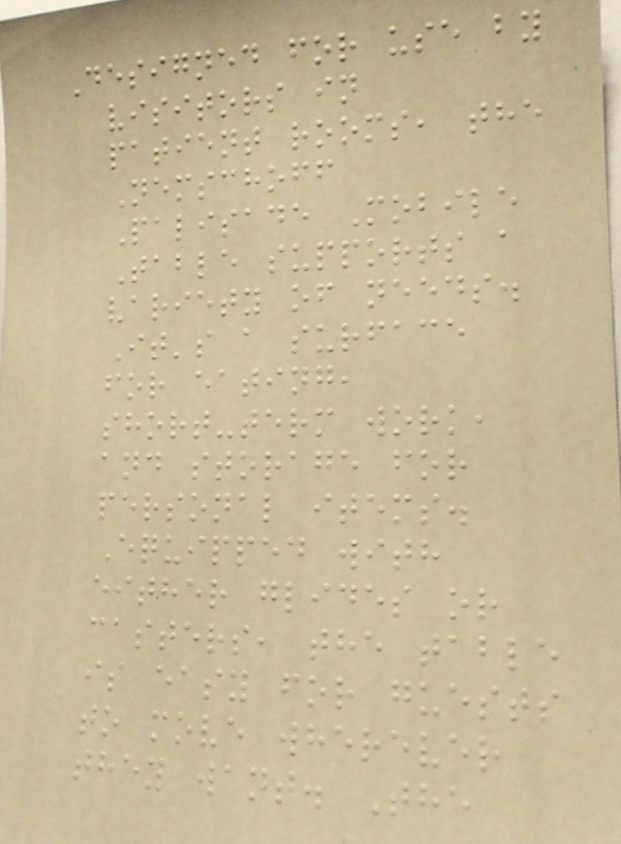Designed for use by
visitors in
patient rooms, the
Nemschoff
Palisade Mobile
Table supports a
variety of needs.
It's a surface
for eating,
short-term work,
and storage for
personal items.
Equipped with
either glides or
casters, the table
is easy for guests
to move wherever
they want. The
